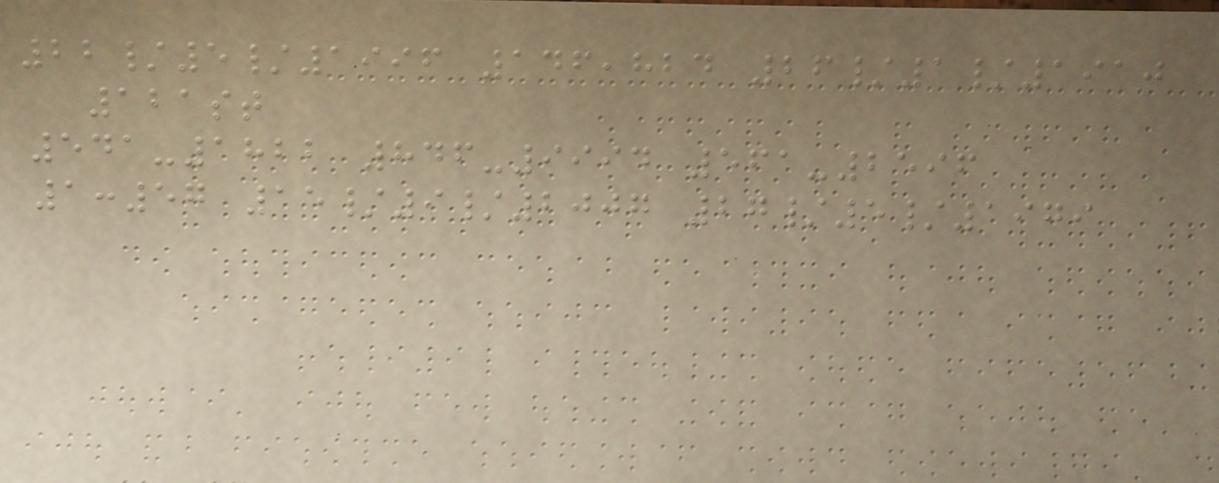22/5/1996 146,824 26/1/1910
121st
541-1822 846-9994 561-2596
1:57 15/9/2007 27/5/1979
